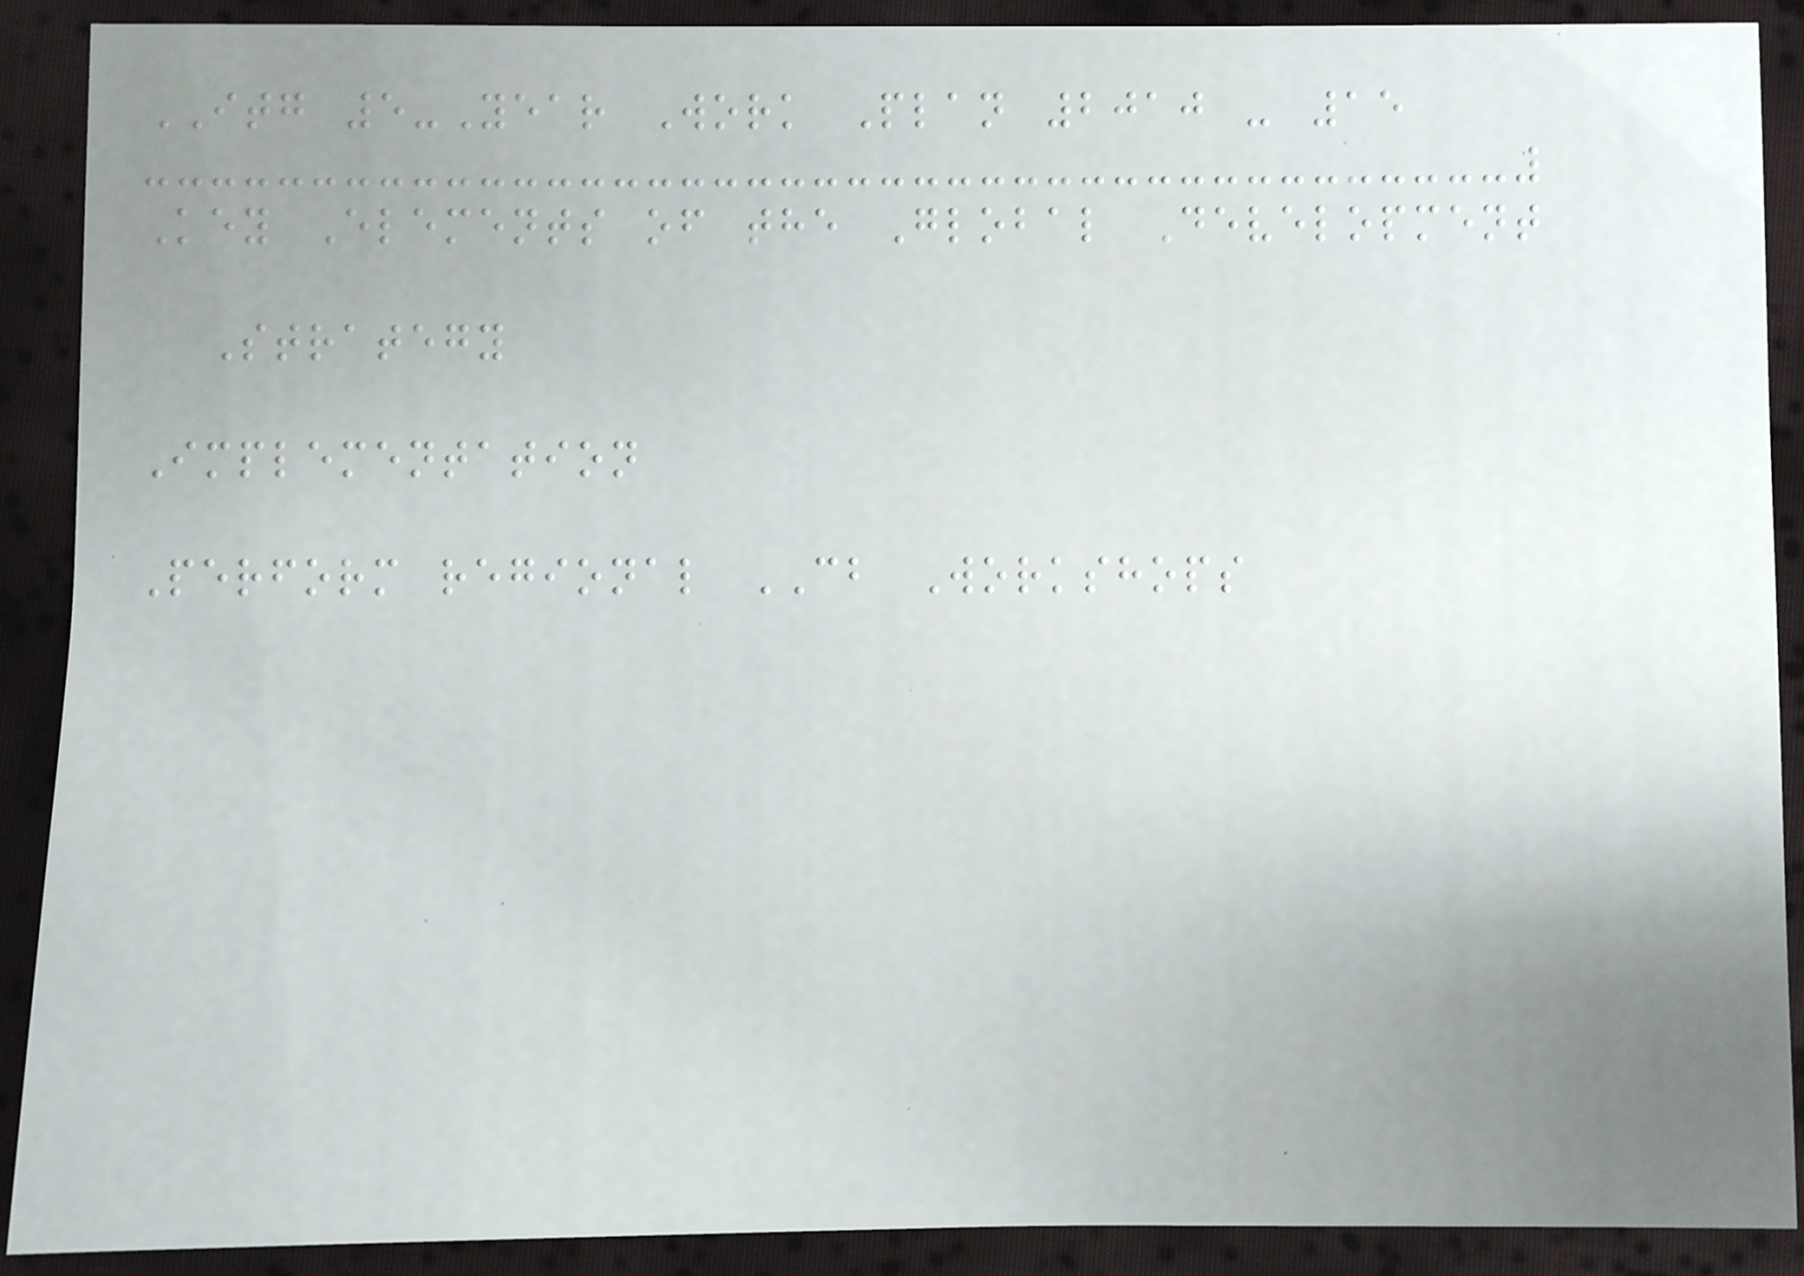ITG 5-Year Work Plan 2010 - 15
Key Elements of the Global Development
Strategy
Implementation
Perform regional CB Workshops
